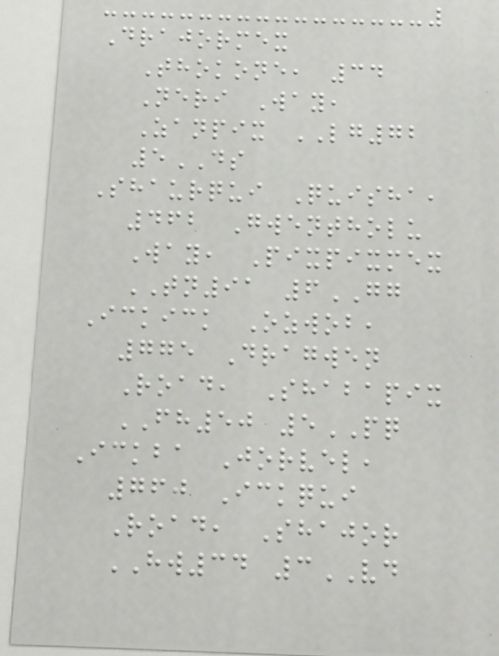Drajormex
Thokone, 34
Neri Way,
Zanpix LG72
5DS
Shaurqui Quisha,
462 Gwentholu
Way, Pixpixmex
TN91 6GG
Ickick Ozwob,
775 Dragwen
Road, Shabapix
FH50 5PQ
Ickba Jorvel,
760 Ickqui
Road, Shajor
HW34 3VD
